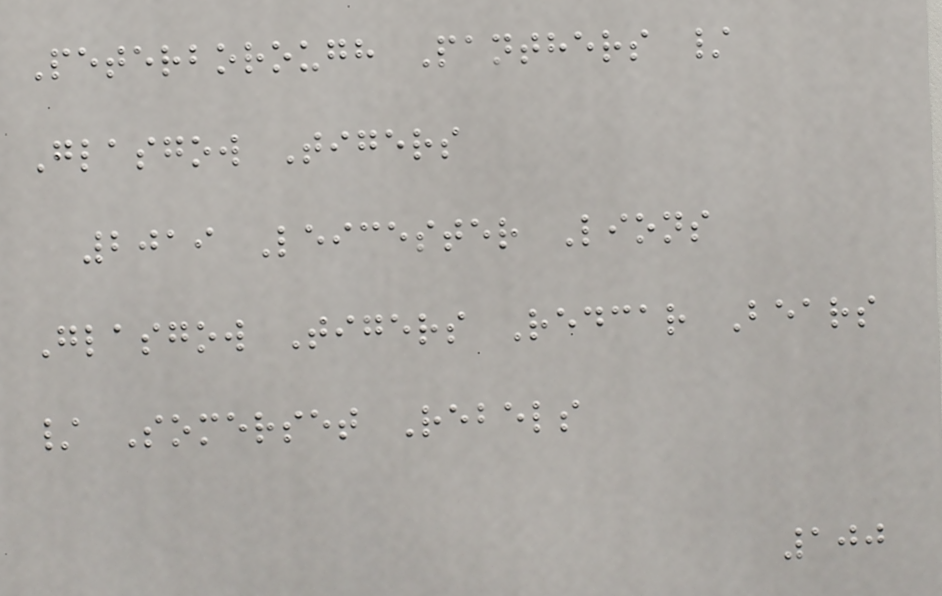Peterborough Panthers /
Glasgow Tigers
2019 Leicester Lions
Glasgow Tigers Redcar Bears
/ Somerset Rebels
100
